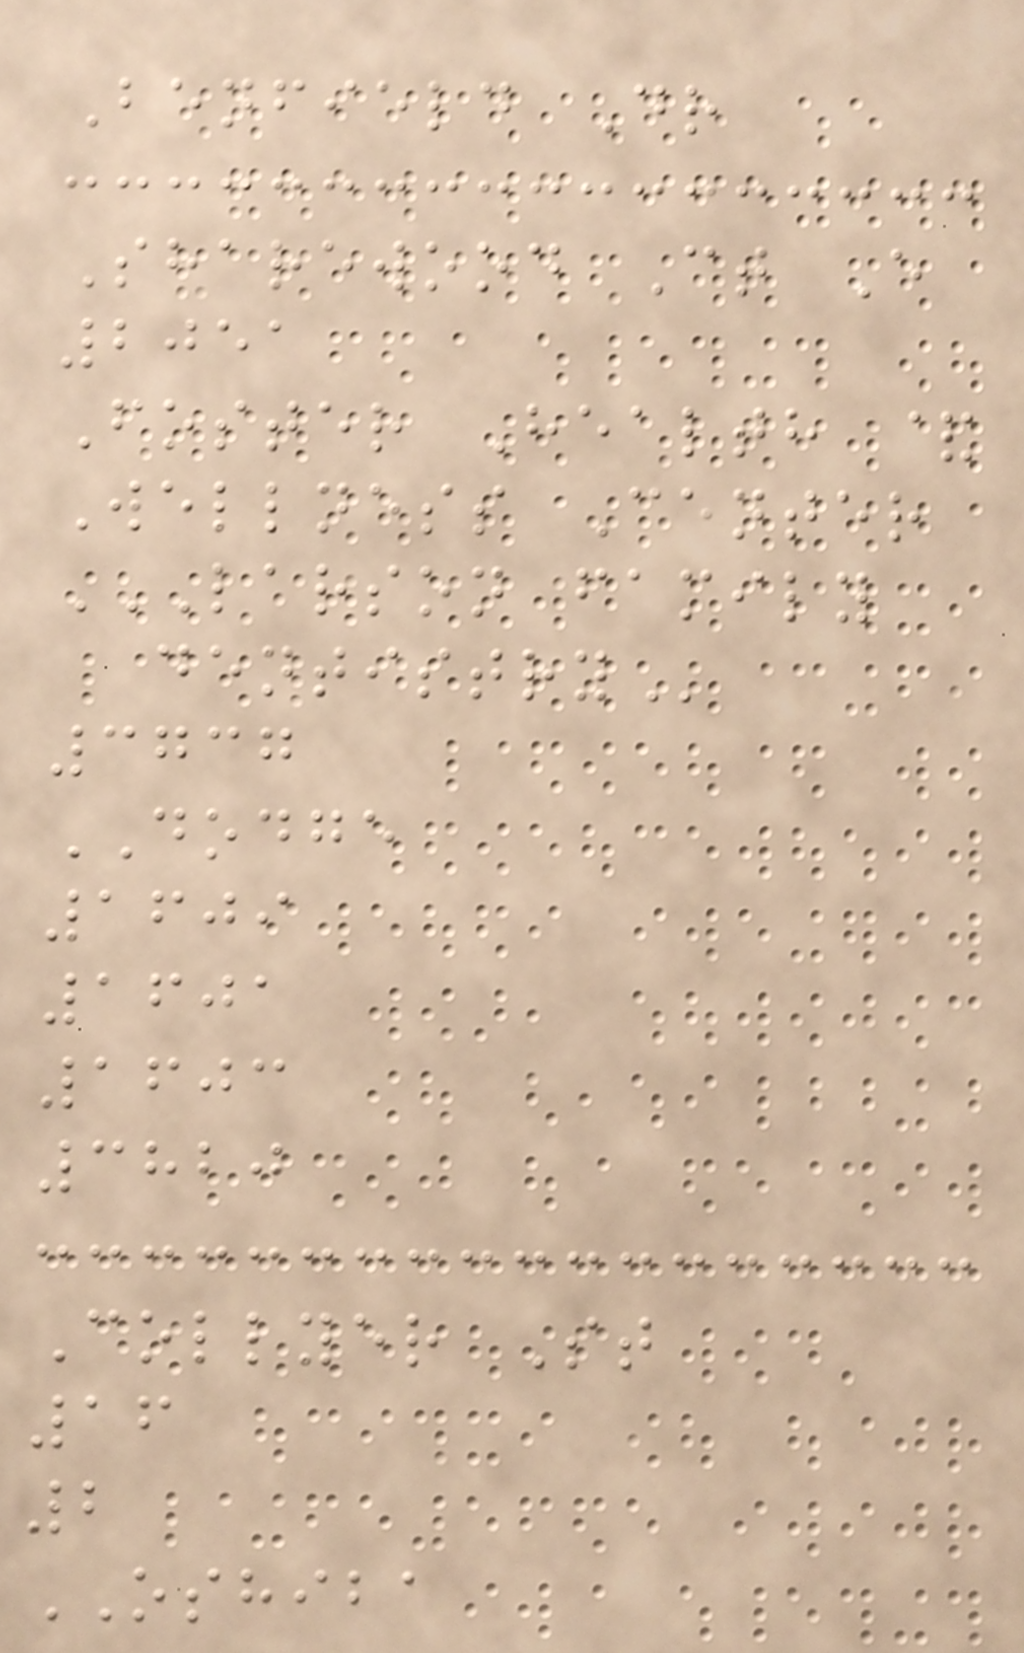Benfield Dr
Sharewood Ct E
2051
Foster Health &
Wellness Center
LARSON FAMILY
DENTISTRY
3737
DODGE
1609
1601
1603
3820
Collyer St
16
2
OSHIBA
